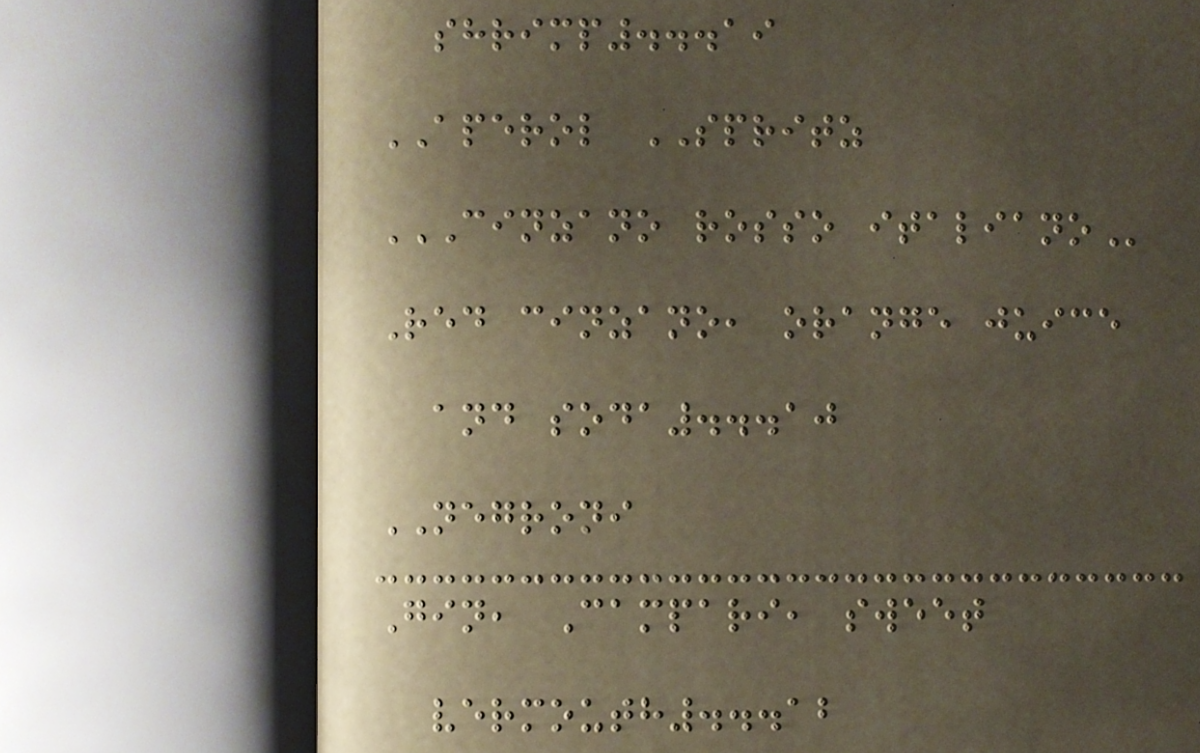shrimp...19
APEROL SPRITZ
CINZANO ROSSO ITALIANO
Red cinzano, orange juice
and soda...10
NEGRONI
Gin, Campari, sweet
vermouth...12
